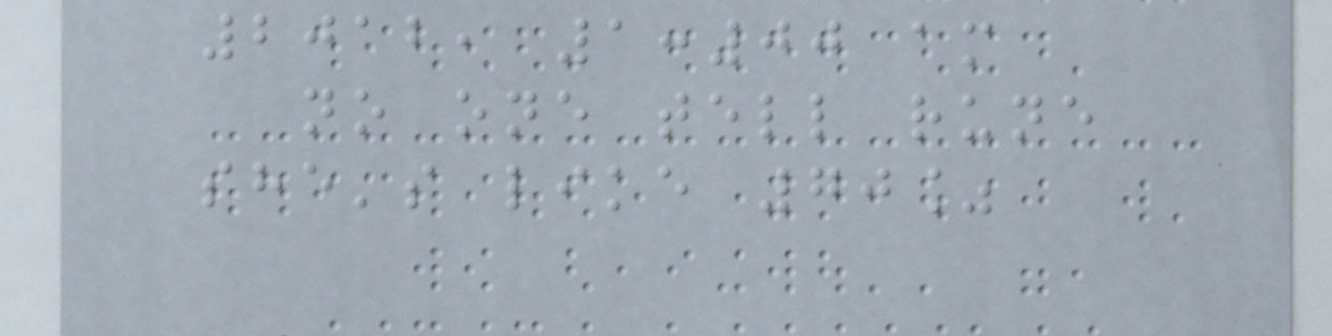2012, 1:00 am
no one tell rune
she's like 70%
